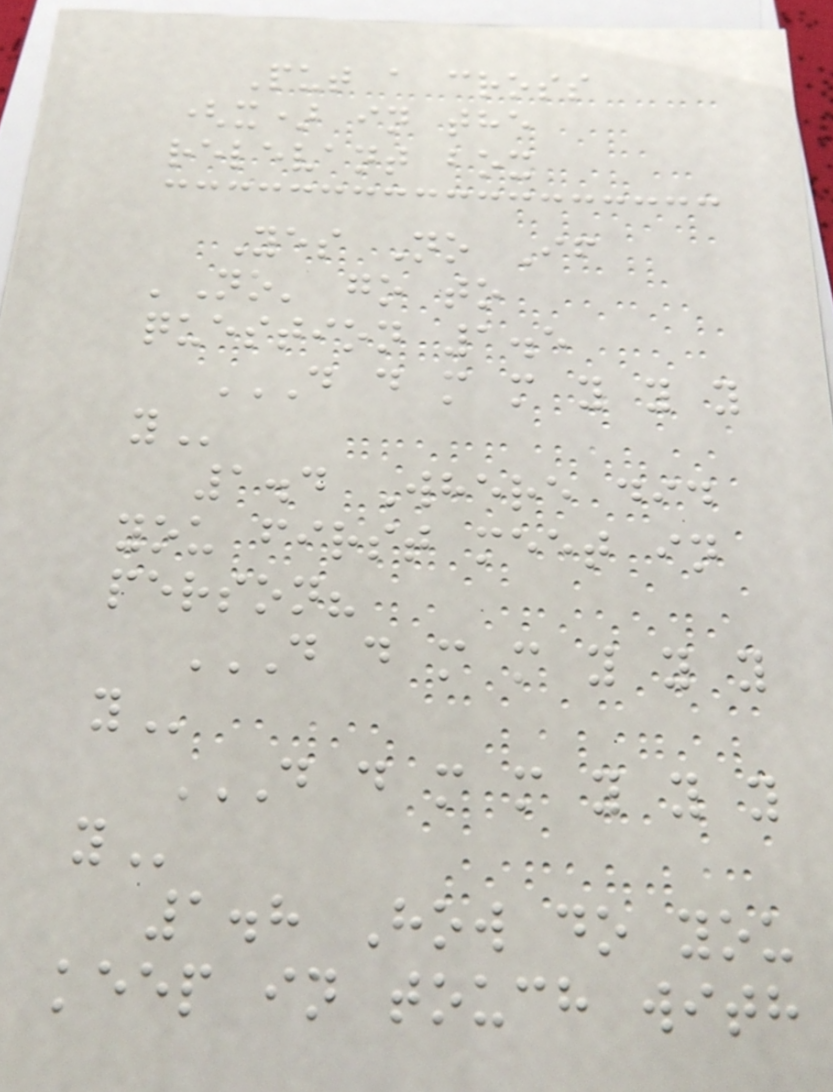Put a cross
(x) in the
relevant box
Yes No If
'No' go to
question 1.5
D D M M Y Y Y
Y
1.4 Where did
you first meet in
person?
D D M M Y Y Y
Y
D D M M Y Y Y
Y
1.8 How do you
keep in touch with
